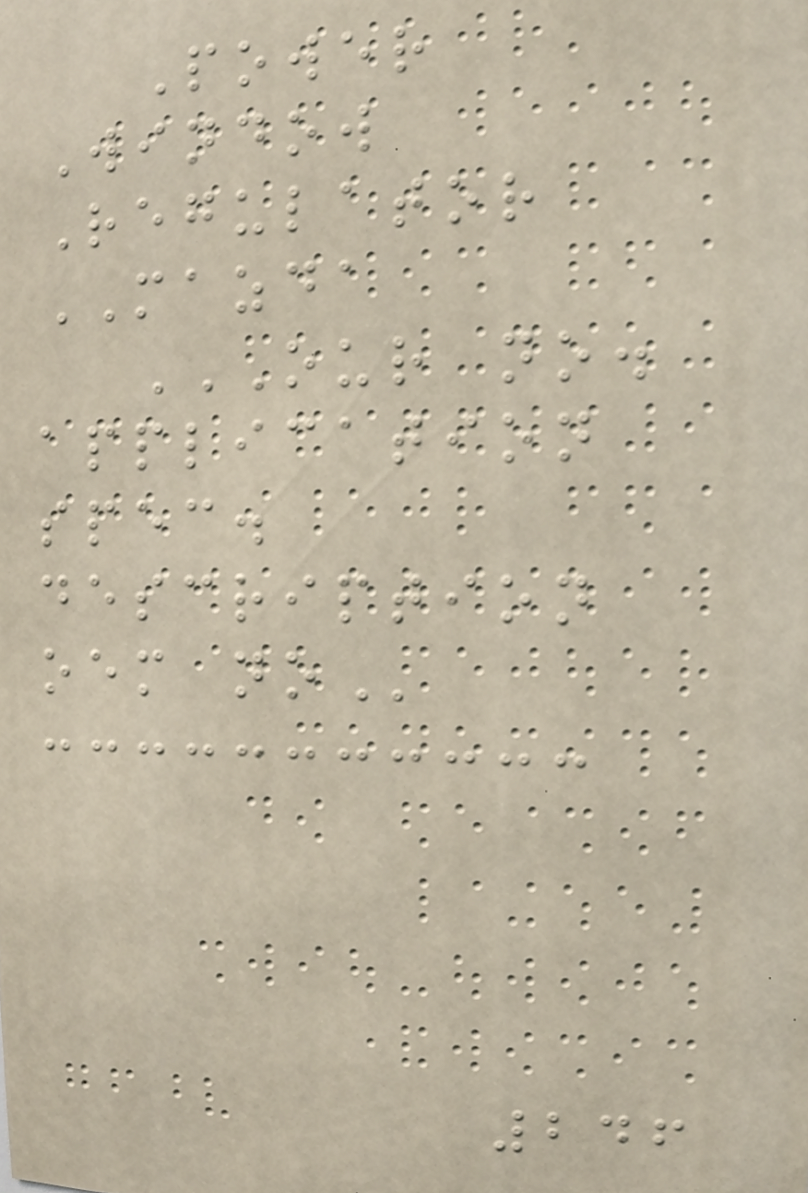Power
Window
Regulator
MAZDA
OUR NO.
APPLICATION
SPEC.
DESCRIPTION
OEM NO
246
